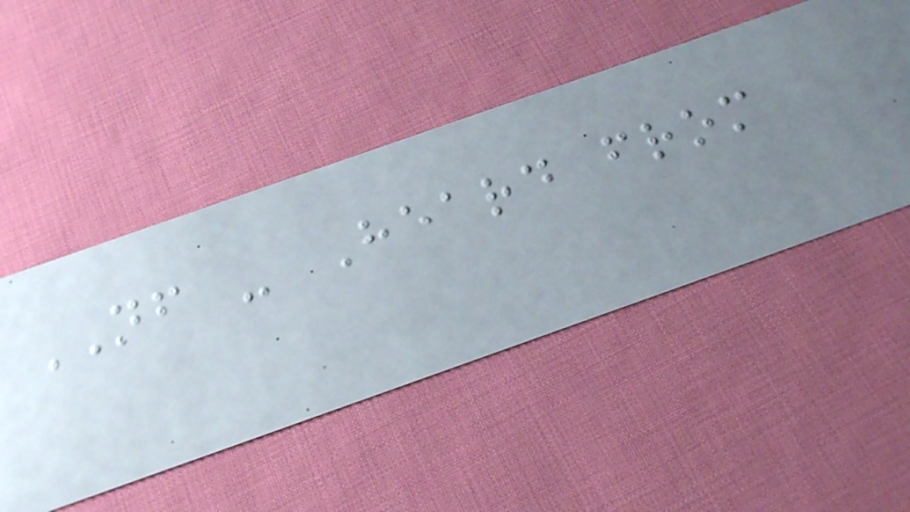NF - Heard from
